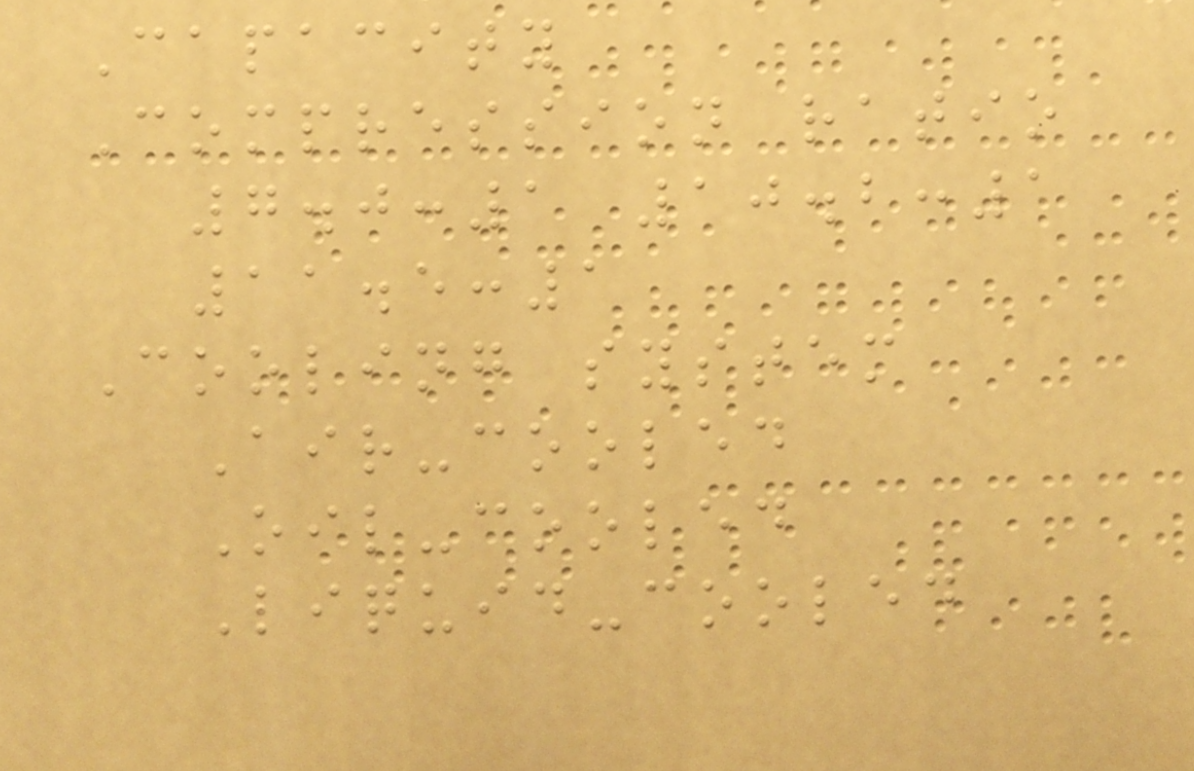Capacity
Compression ratio
7.0:1 10.2:1
11.5:1
Cooling system
Air-cooled
Oil-cooled
Liquid-cooled
